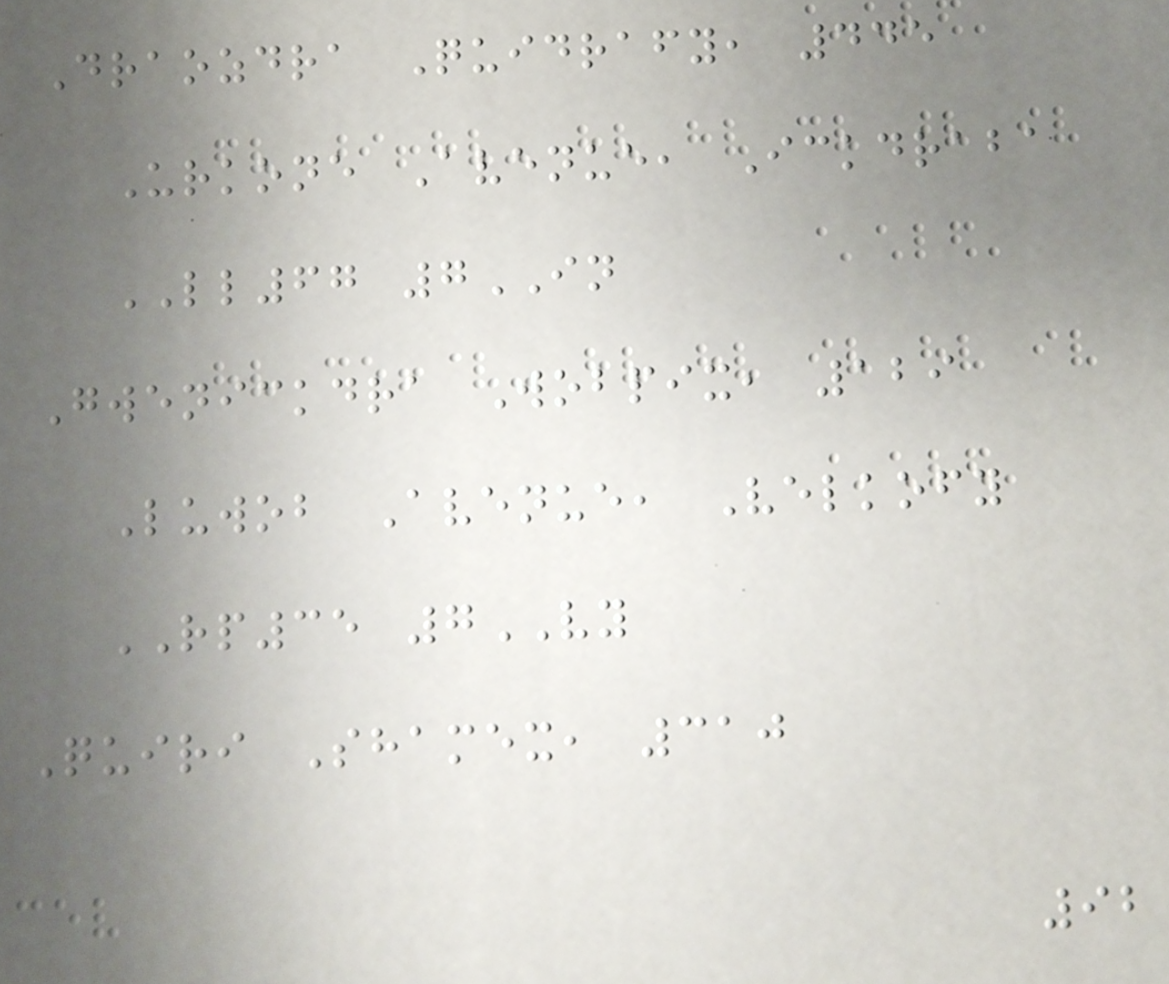Draozdra Quidrafy, 445
Urkone Avenue, Ickdraba
LL67 7IN
Gwenickdra Wobpix, 129
Luwob Avenue, Velkofy
RP35 7VY
Quiri Shamex, 310
92
